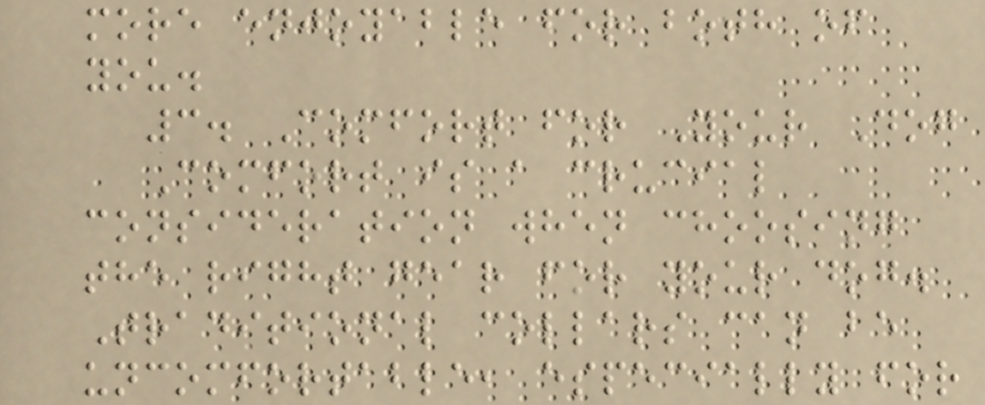more enjoyable for both of
you.
3. Comfort for Your Dog
Comfort is a crucial
consideration when choosing
the right gear for your dog.
Traditional collars can be
uncomfortable, especially for
